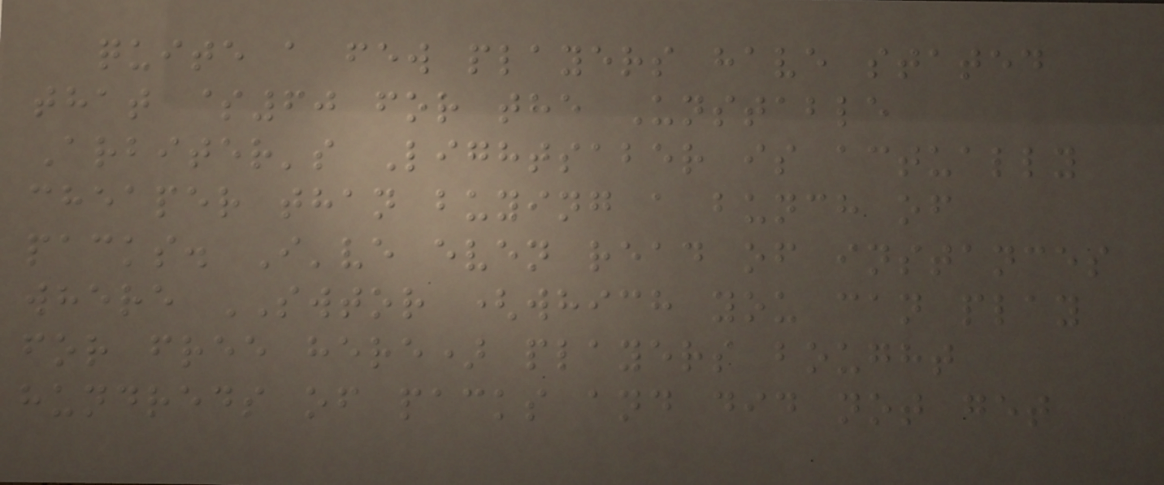quite a few players have stated
that $60 for the Unstable
Arbiter's Lightsaber is actually
cheaper than buying a bunch of
packs. I've even read of instances
where SWTOR (which you can play
for free here) players bought
hundreds of packs and did not get
